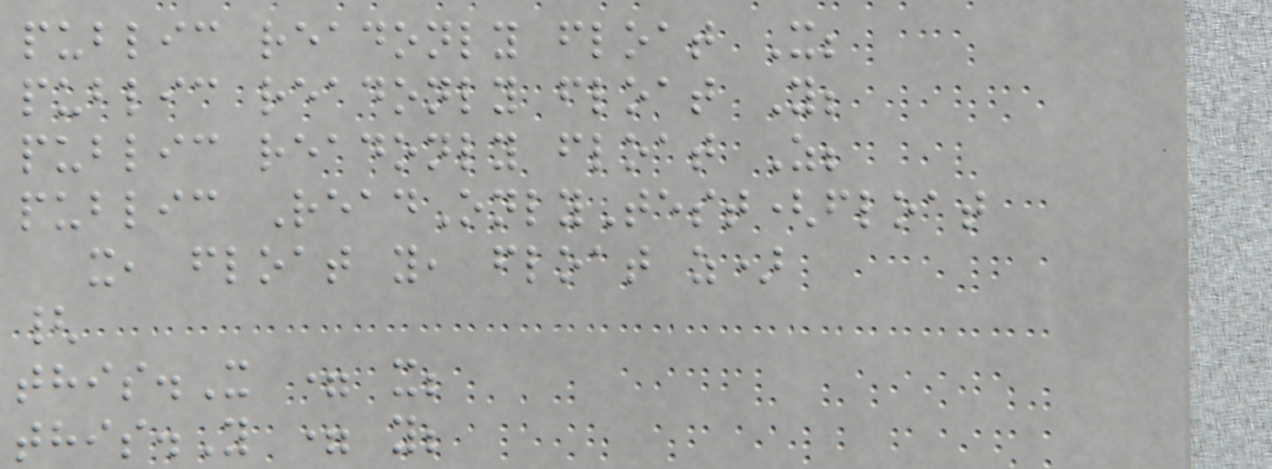public readonly float X;
public readonly float Y;
public readonly float Z;
public ReadOnlyTest(float
x, float y, float z)
{
this.X = x;
this.Y = y;
